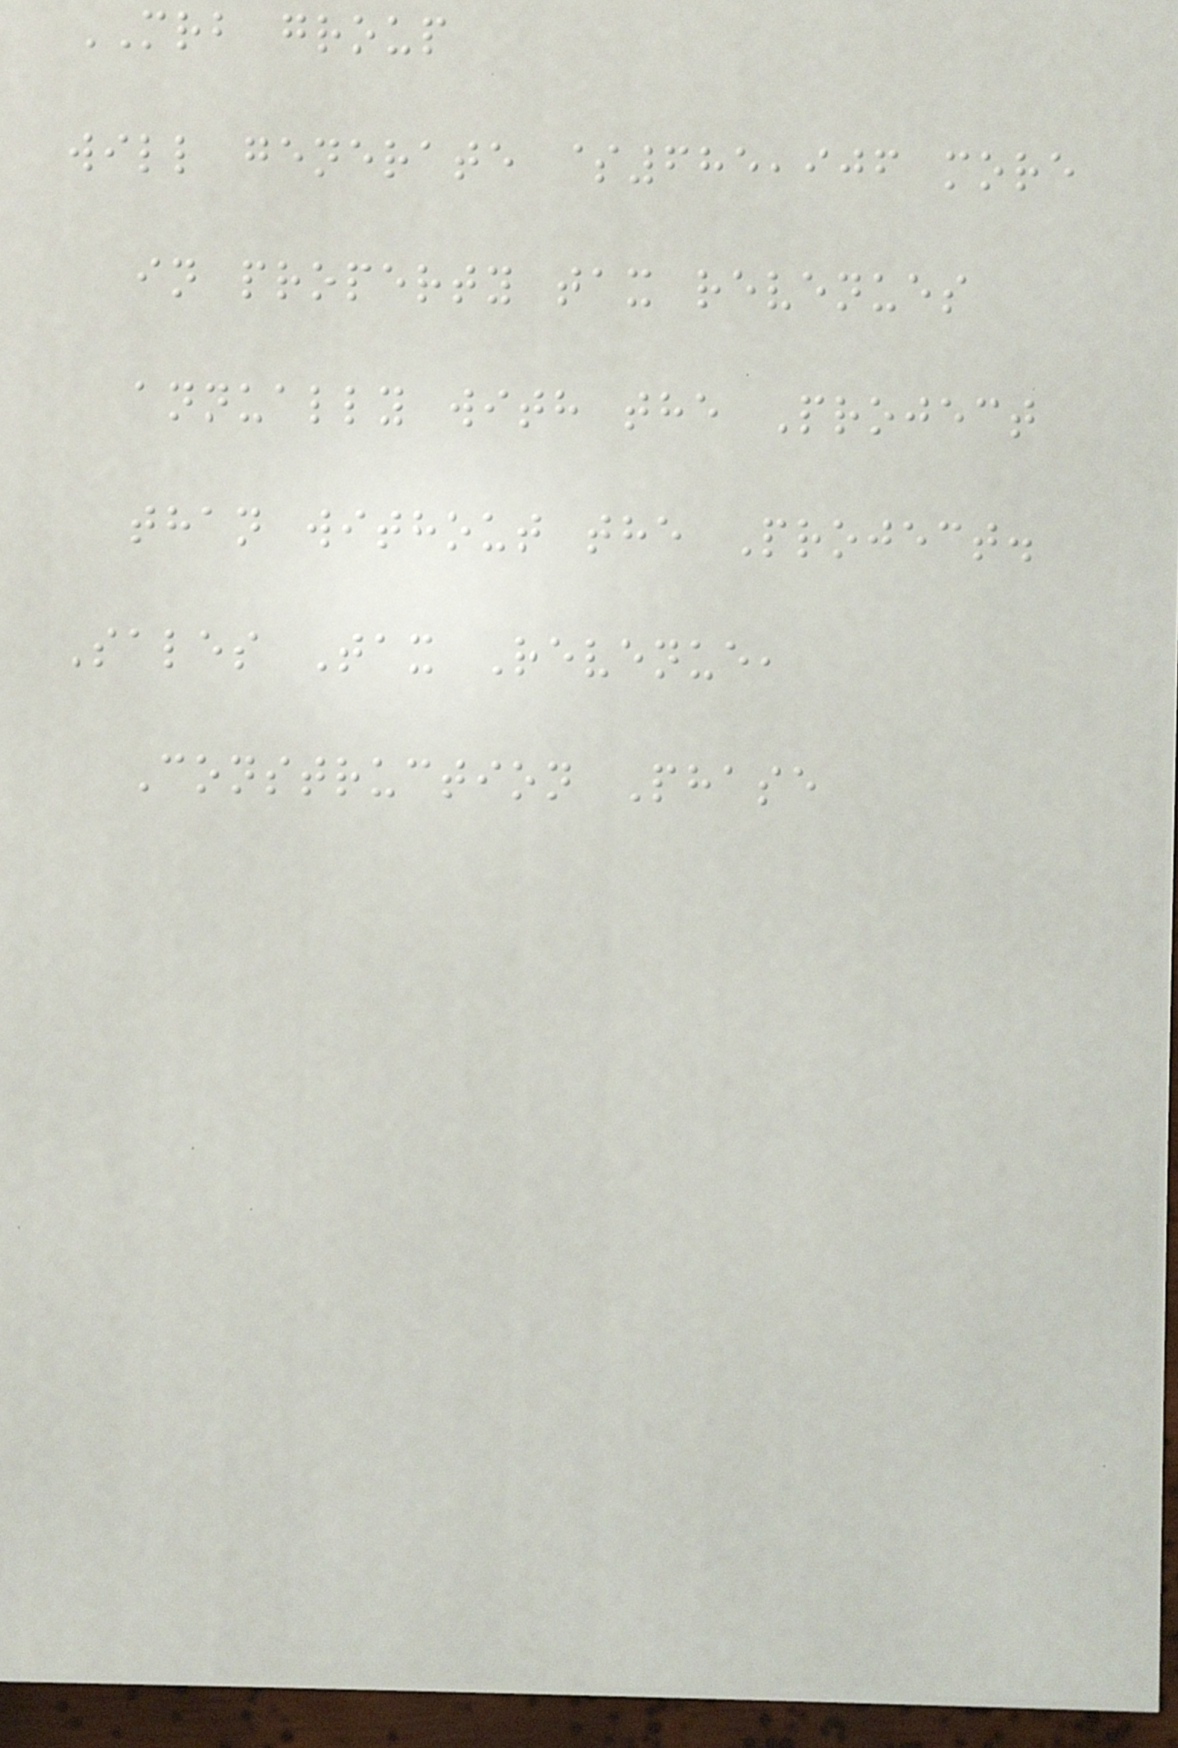MRB group
will generate $685,906 more
in property tax revenues
annually with the Project
than without the Project.
Sales Tax Revenue,
Construction Phase
